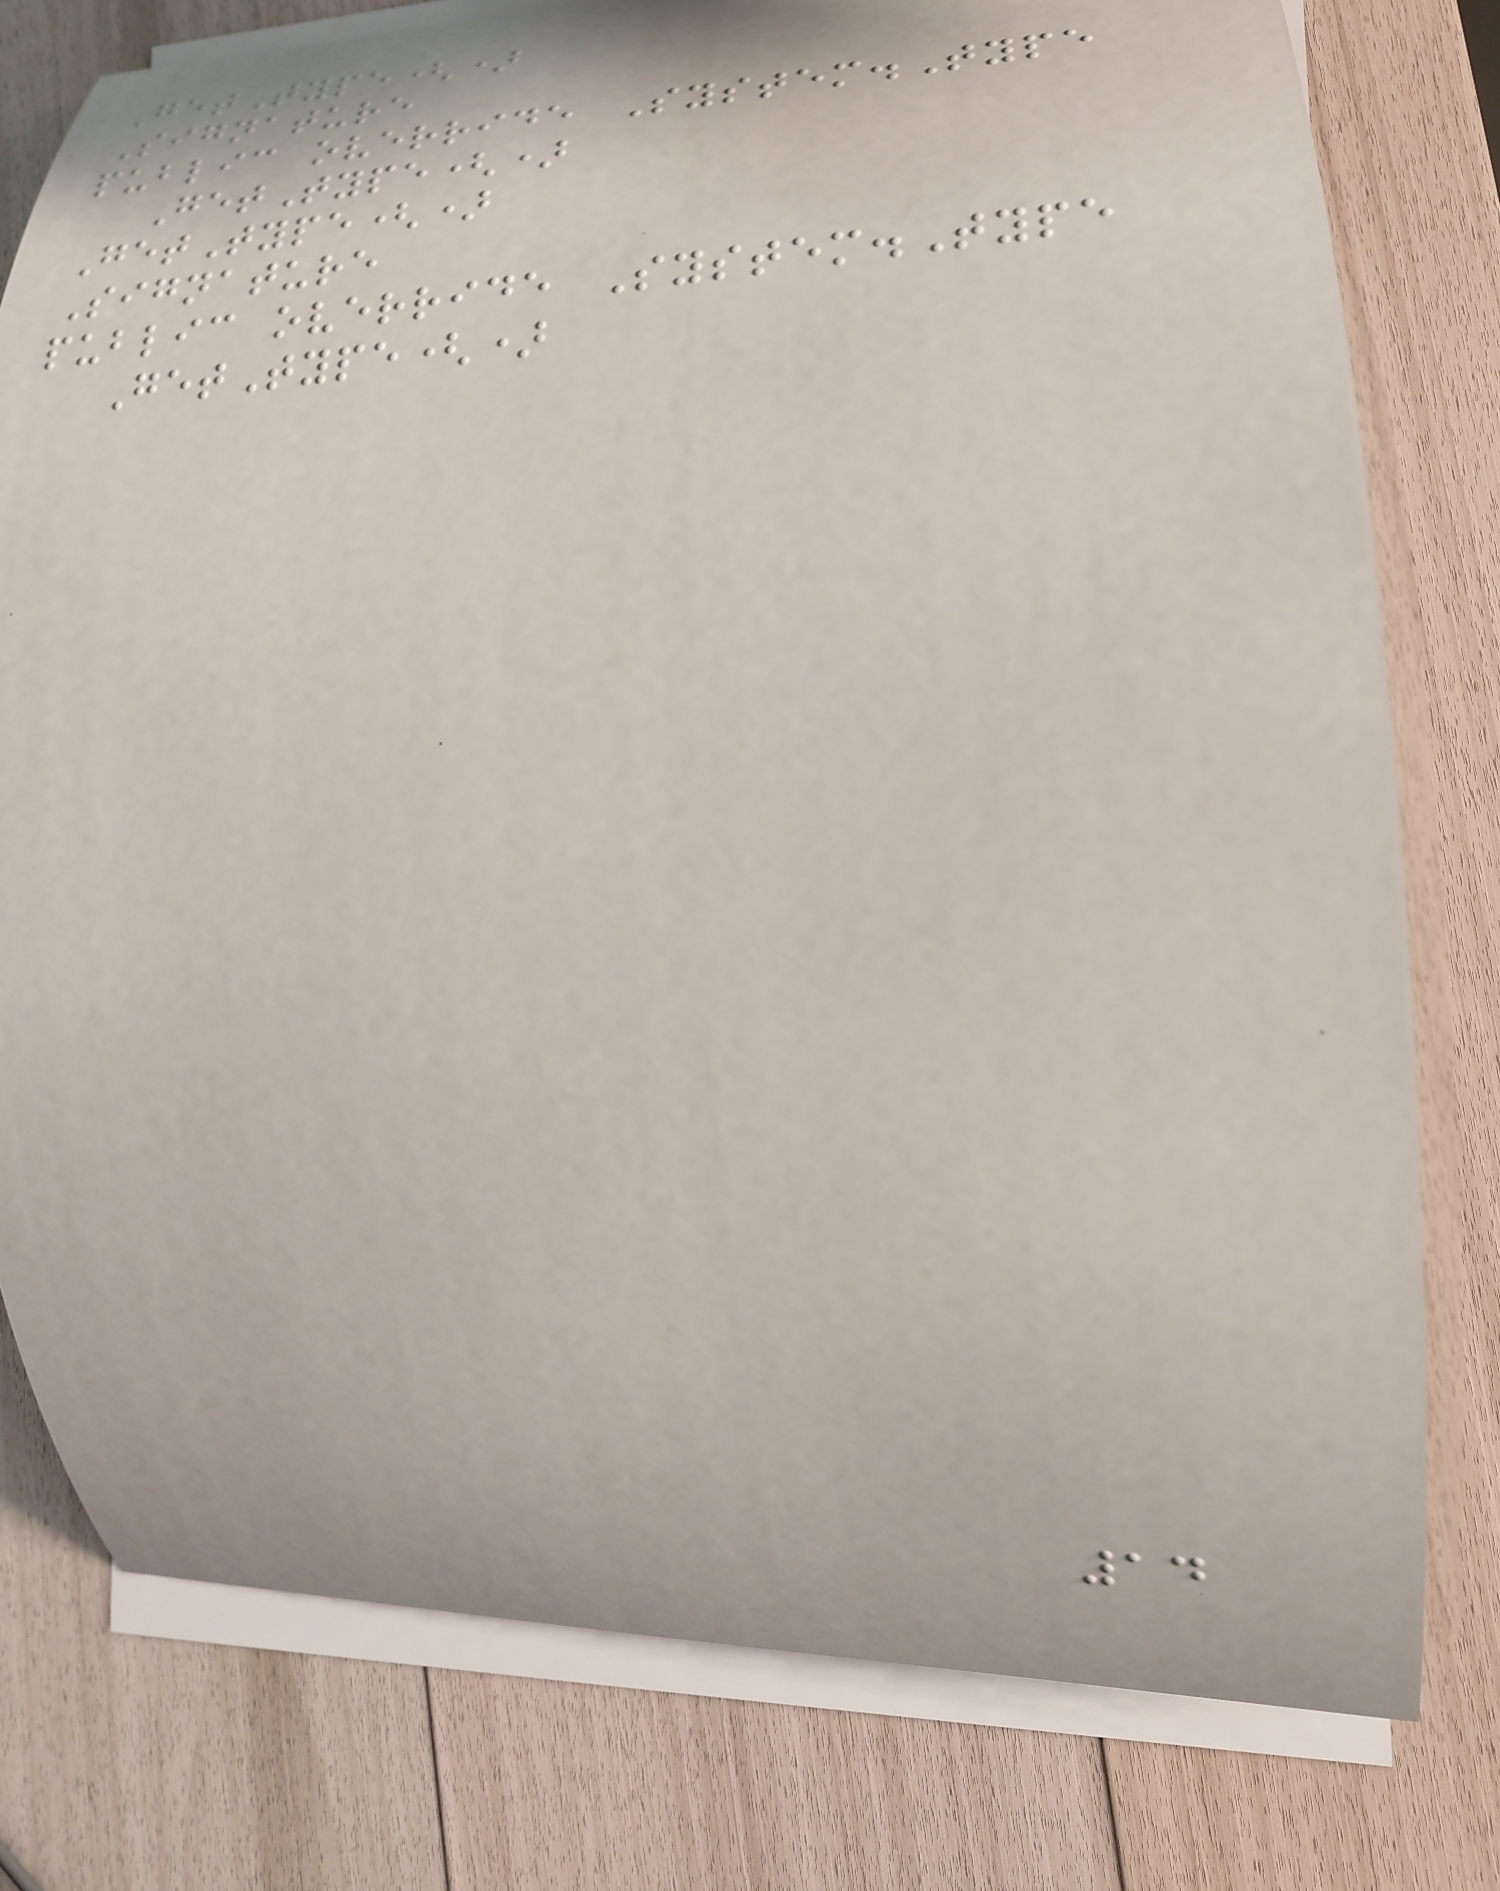GetType()
Signature
public override System.Type
GetType()
GetType()
Signature
public override System.Type
GetType()
14
